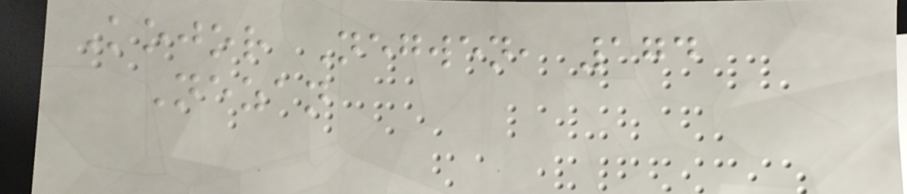Kojor Negwen, 174
Nezan
